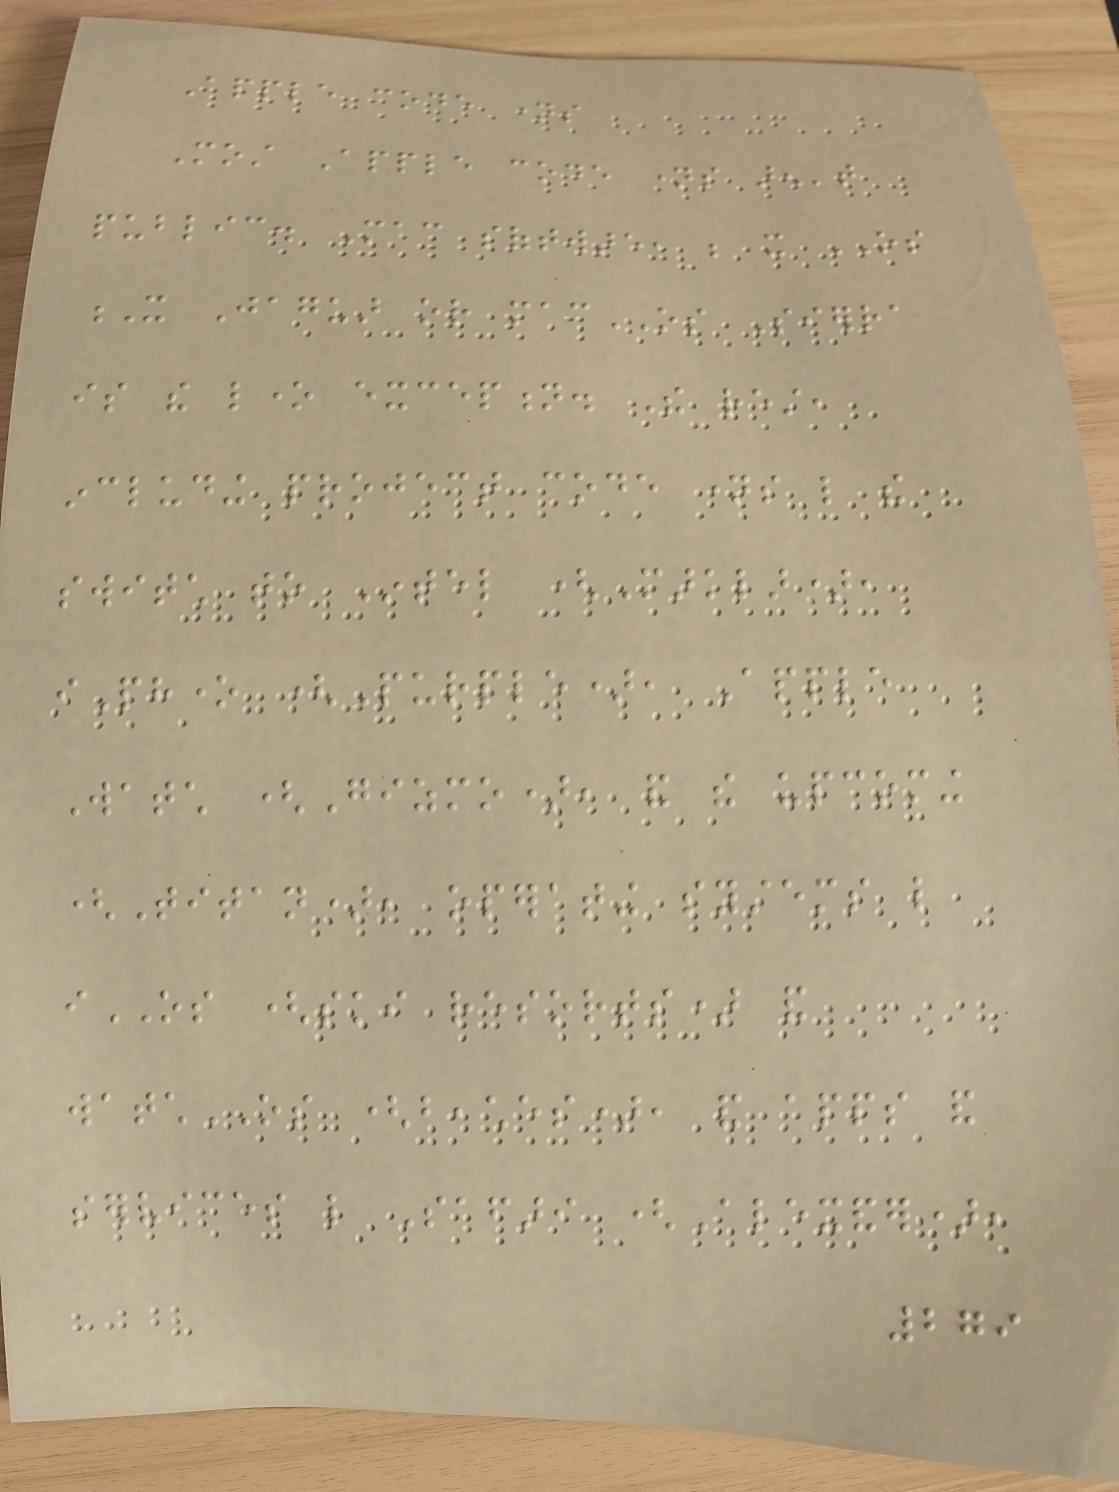Apple code names
Most Apple code names aren't
public. Mac software, be it OS
X Jaguar or macOS Sierra
is the lone exception. The rest,
including project code names like the
switch to Intel (Marklar),
iPhone (Purple), Apple
Watch (Gizmo), and the upcoming
(Titan), operating systems like
iOS (ski resorts) and
watchOS (beaches), and apps and
services like Safari (Alexander),
279
